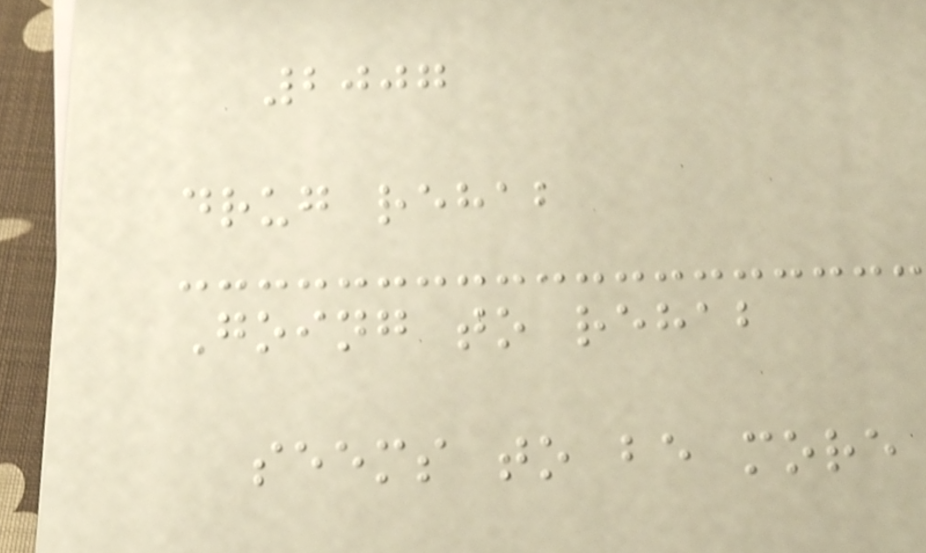2007
drug rehab
Going to rehab
seems to be more
